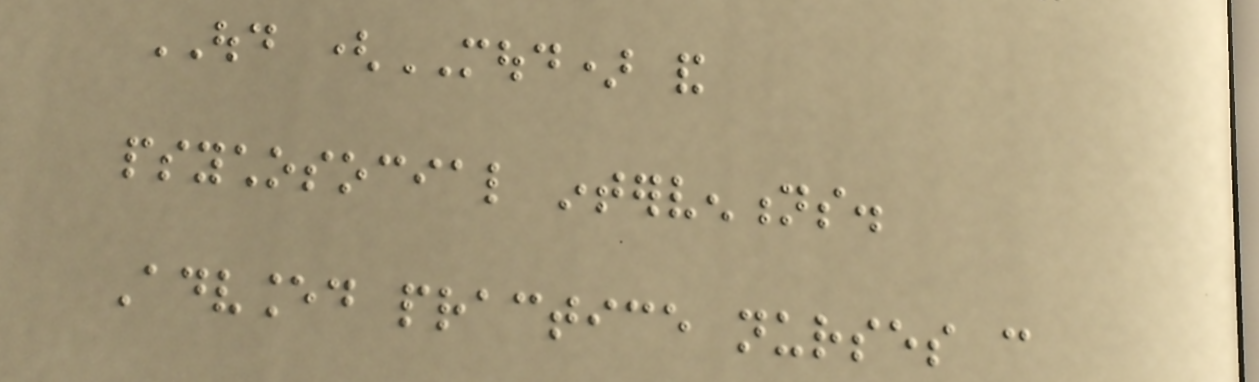OUD (MOUD) and
psychosocial interventions.
Advanced practice nurses can
